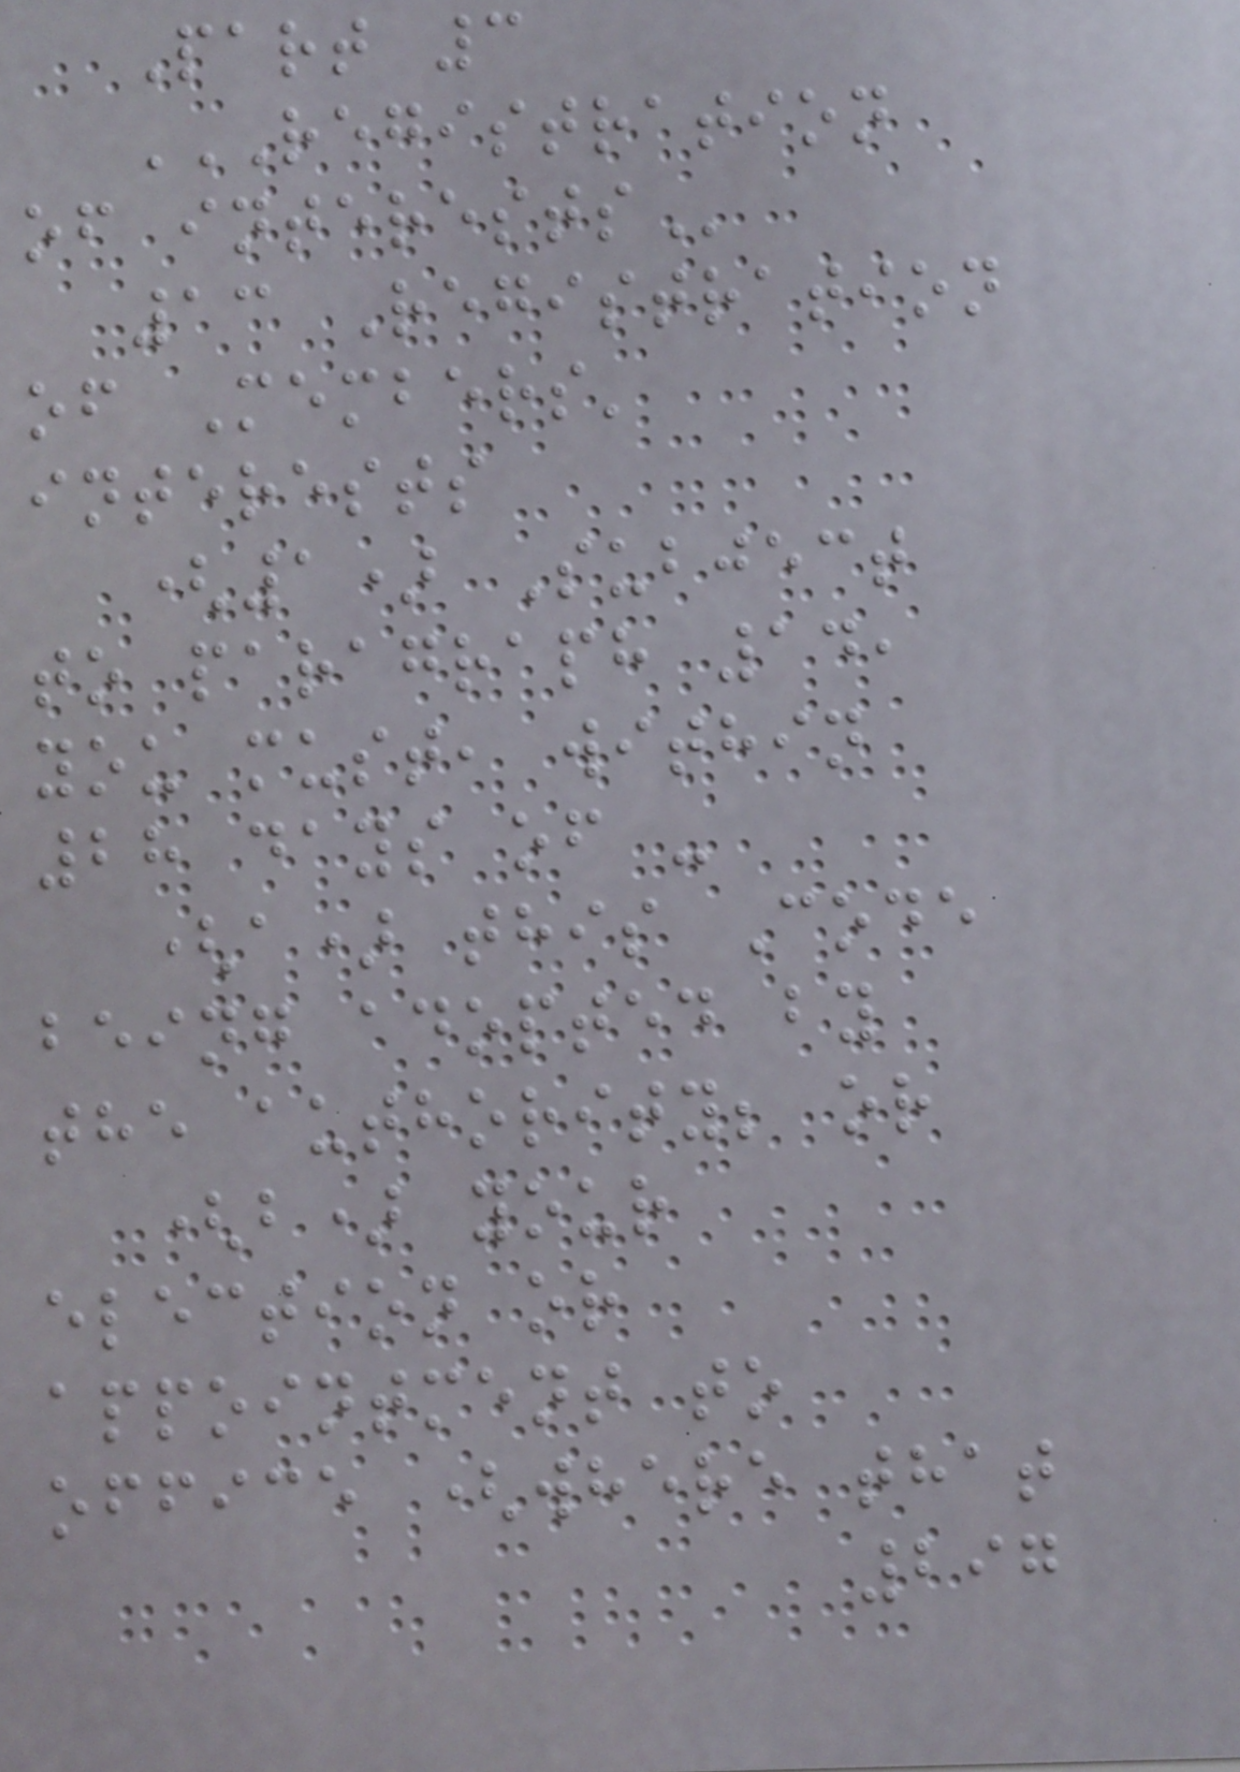Part 3
REGISTRATION
OF INTERESTS
13 Registration
of Members'
interests
(1) Subject
to paragraph 14,
you must, within
28 days of -
(a) this Code
being adopted by
the authority; or
(b) your
election or
appointment to
office (where that
297
